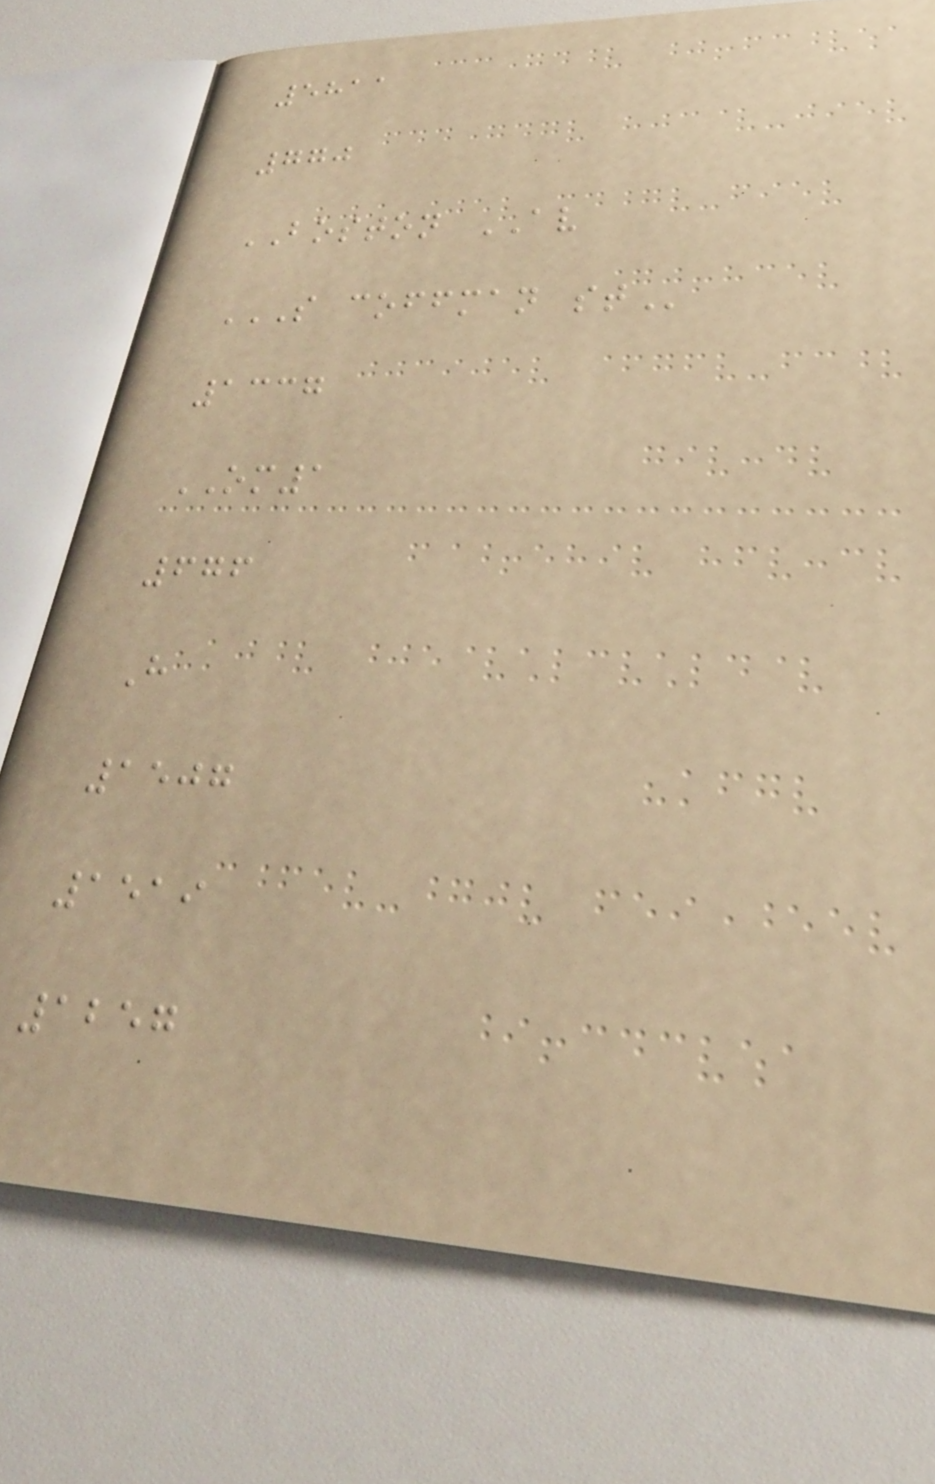5811
770
BOSTON AV
S COFFMAN ST
1337
OM1
676
H
1507
1519
1257
